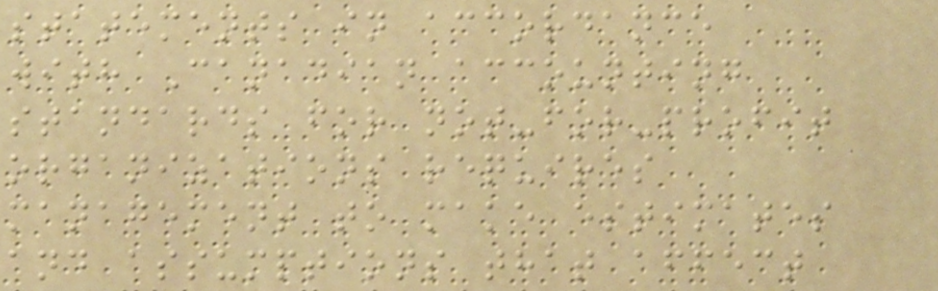statements in accordance
with Canadian accounting
standards for not-for-profit
organizations requires
management to make estimates
and assumptions that affect
